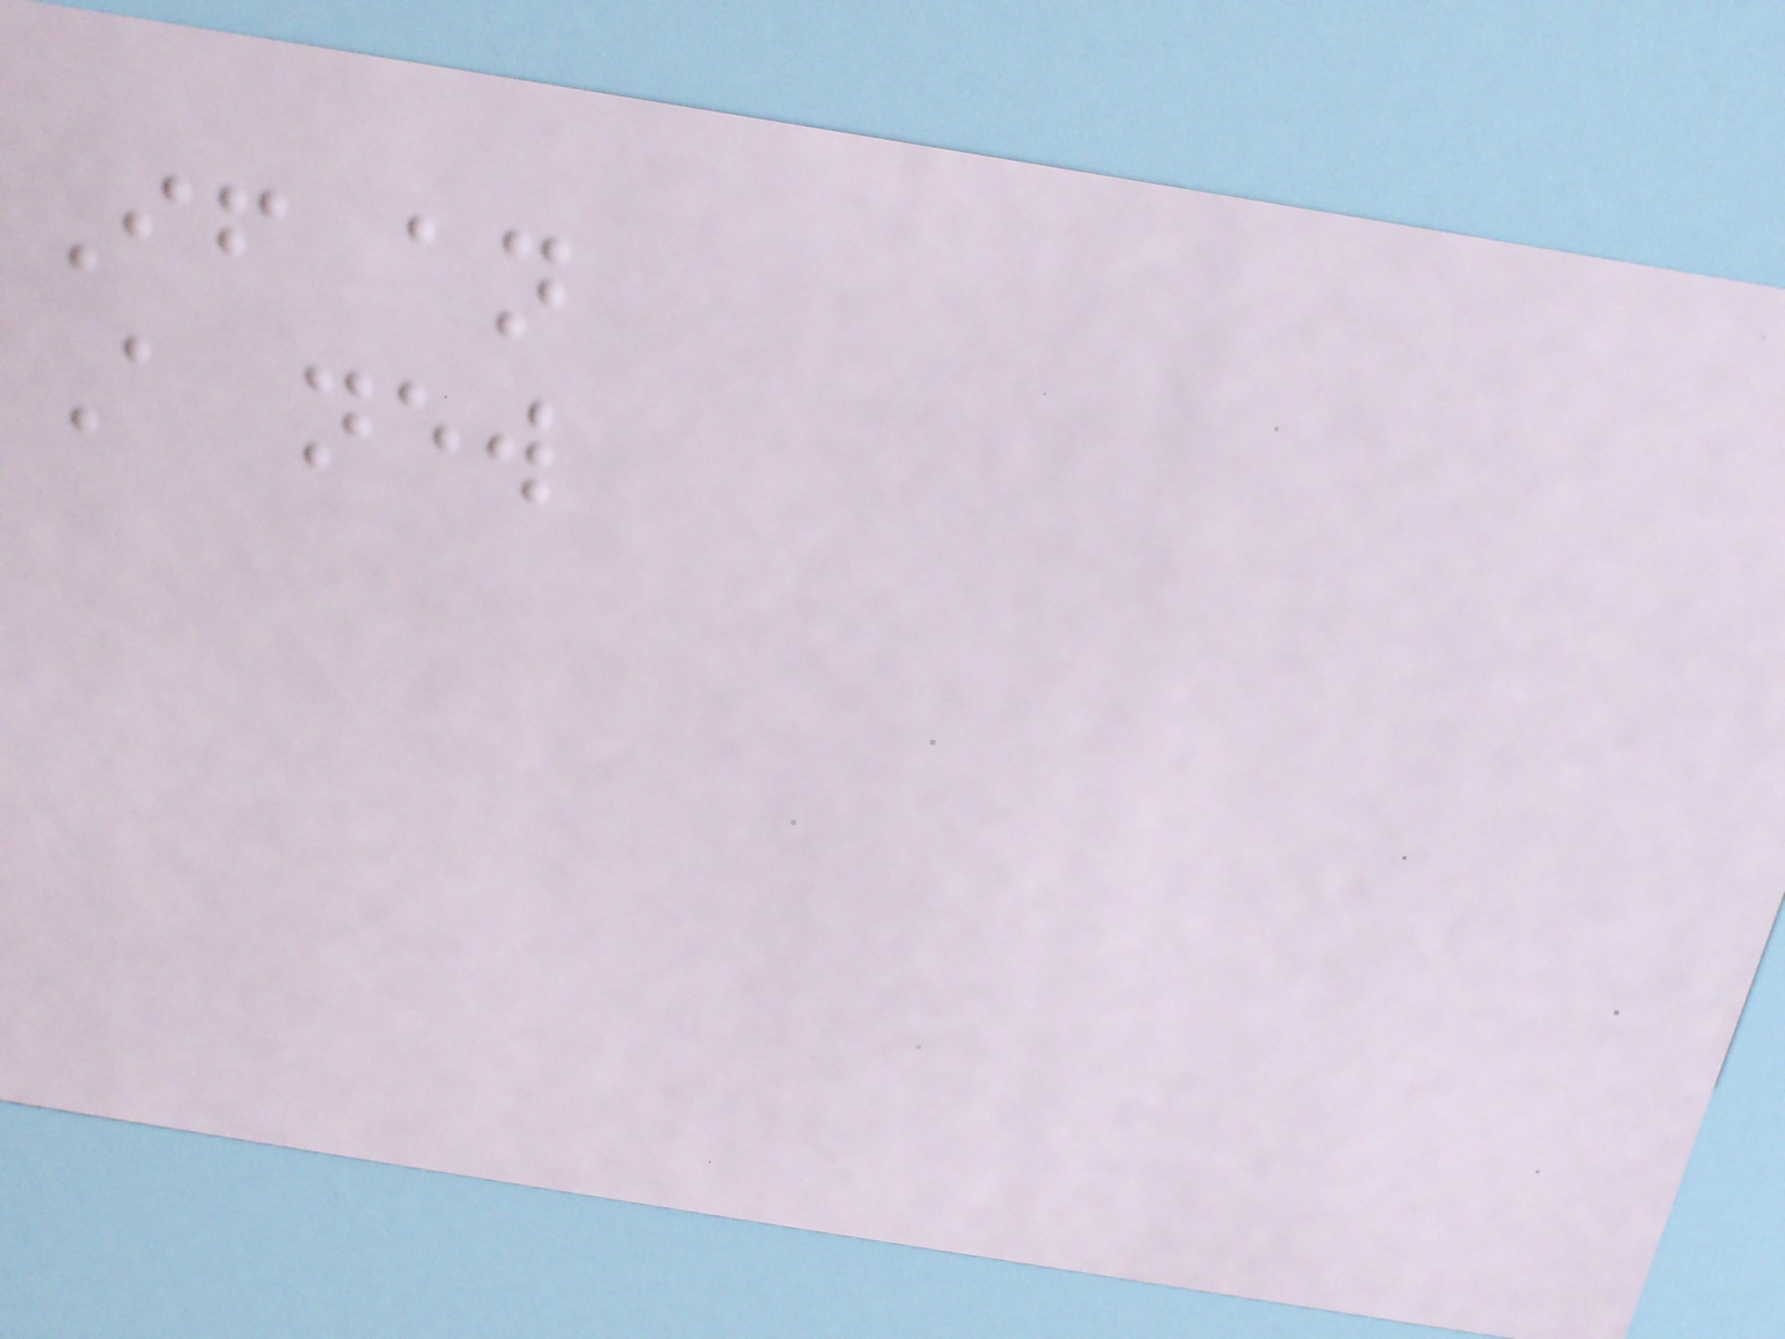If an
A new
